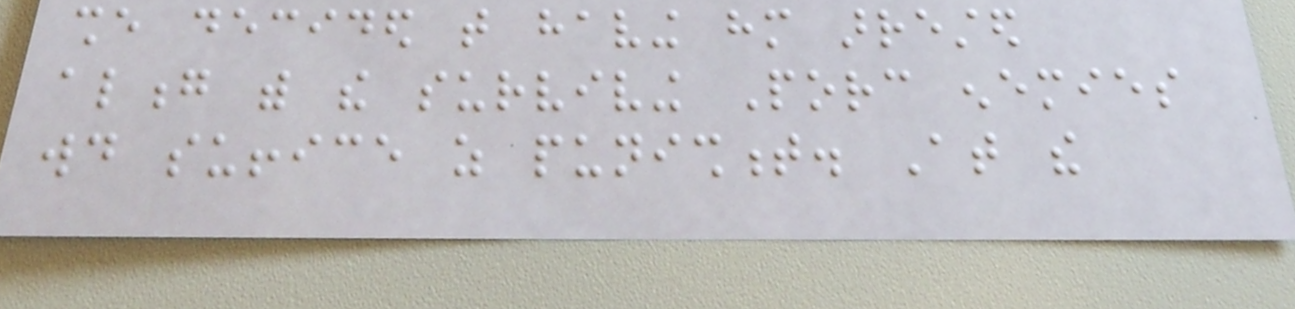she decided that having him arrested
along with the surviving Porc enemies
would suffice as punishment. At the
